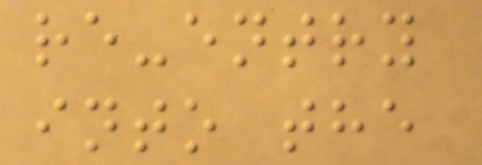re-entry
into the
